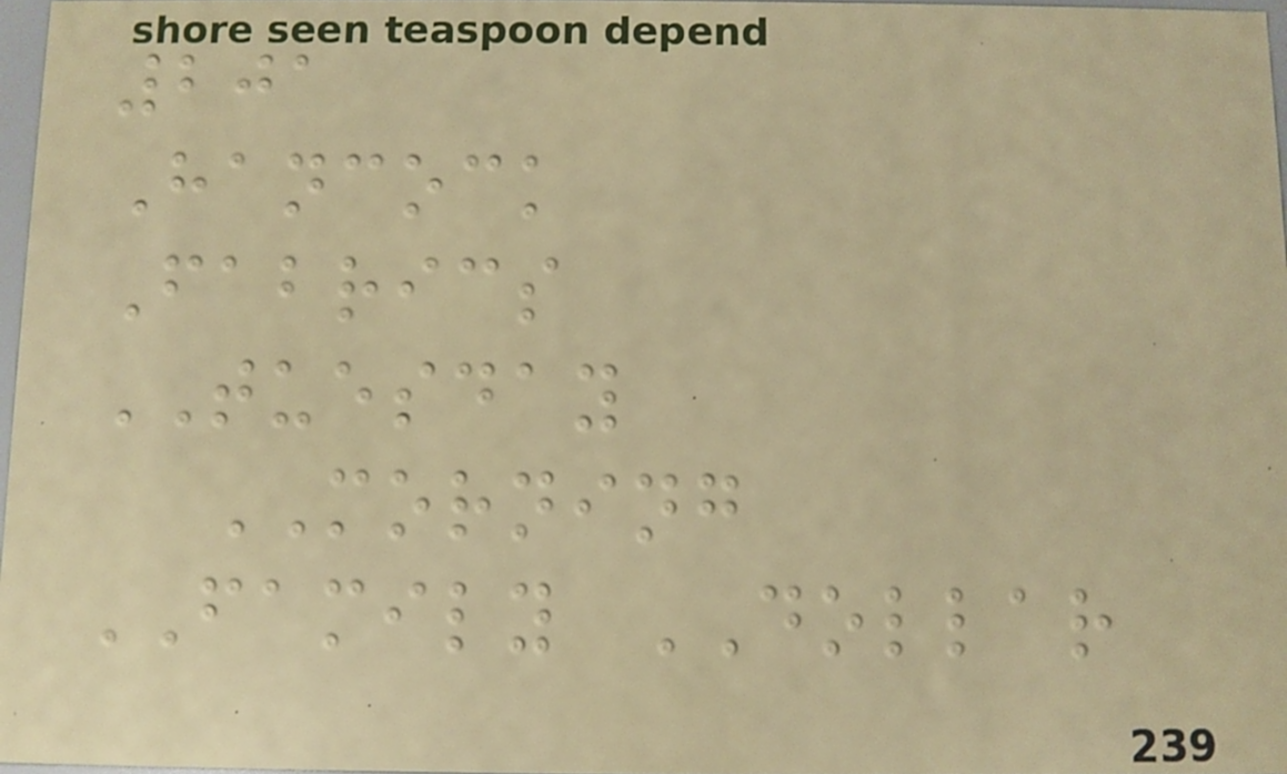201
Hancock
Fabrics
TUESDAY
MORNING
FAMILY DOLLAR
